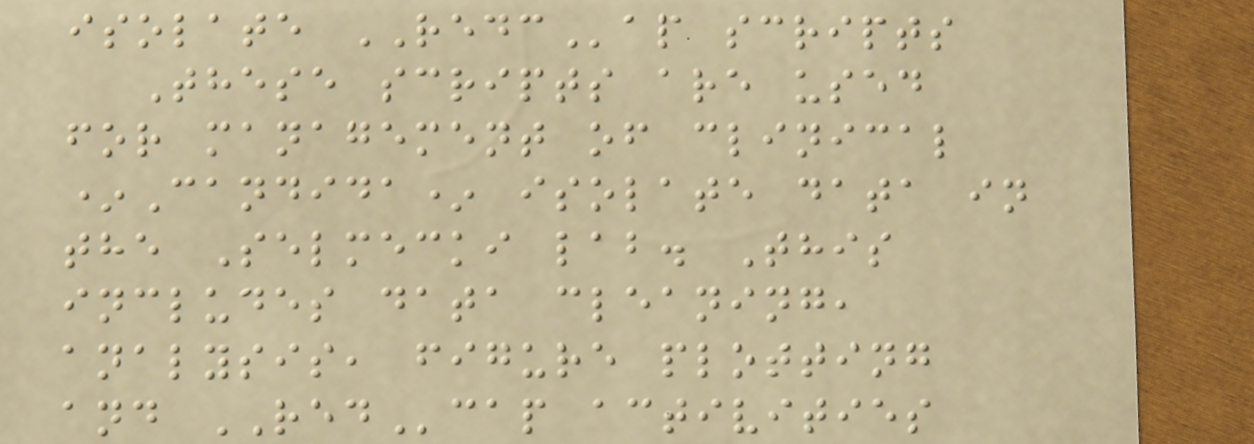isolate REDCap scripts
These scripts are used
for management of clinical
*Candida* isolate data in
the Selmecki lab. This
includes data cleaning,
analysis, figure plotting
and REDcap activities
